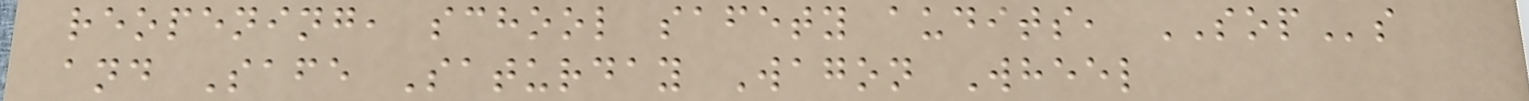reopening, school safety audits, SOPs
and Safe Saturday Wagon Wheel
